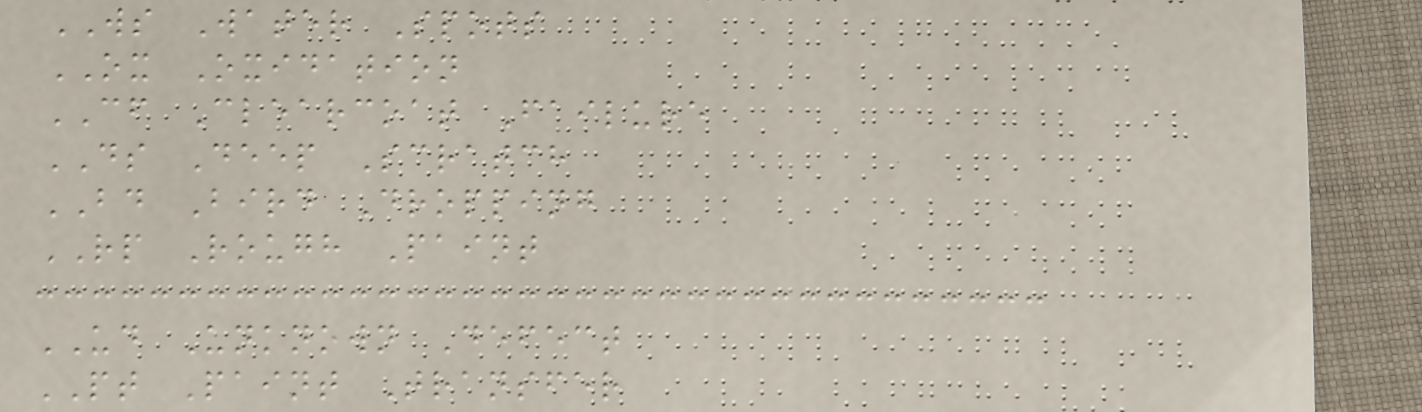WS Water Spots
OX Oxidation
CF Clearcoat Failure
DS Deep Scratch
BD Bird Dropping
RP Rough Paint
UD Unknown Defect
PT Paint Transfer
